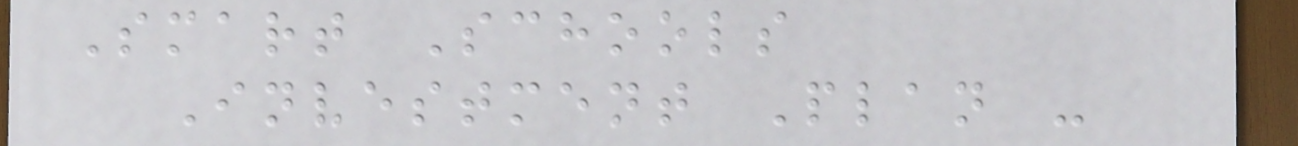Smart Schools
Investment Plan -
